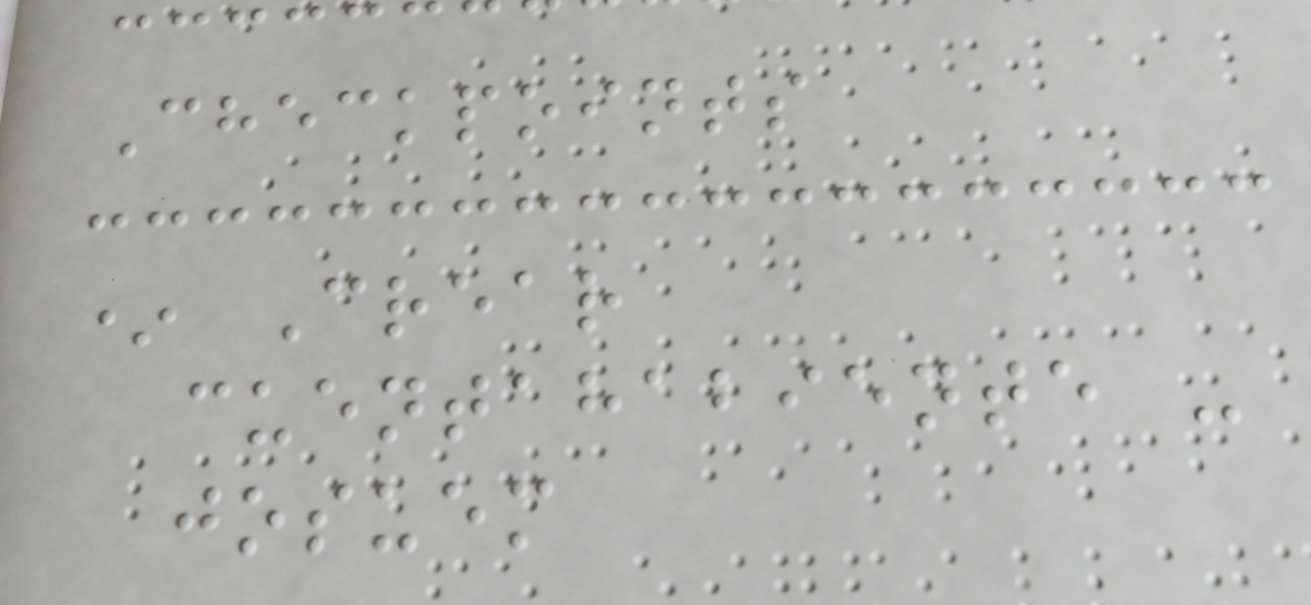Checkpoints
* Crear
cuentahabiente -
josuem
